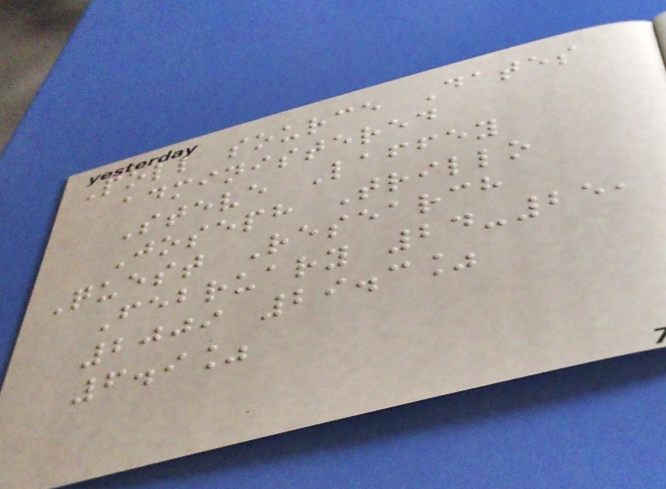Poll source Dates
administered
Steve Laffey
Joseph Trillo
Quest Research
February 24-25,
2009 29.3%
6.9%
